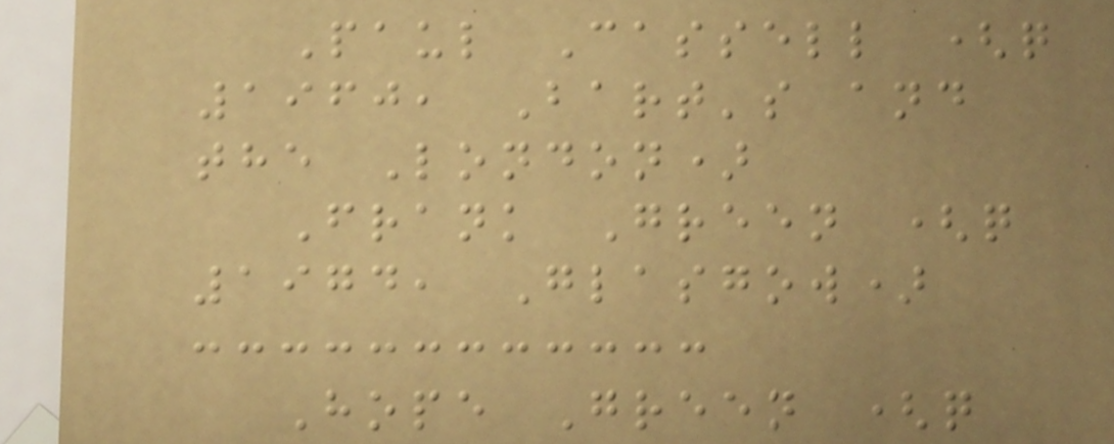Paul Cassell (q
1960, Bart's and
the London)
Frank Green (q
1974, Glasgow)
Hope Green (q
